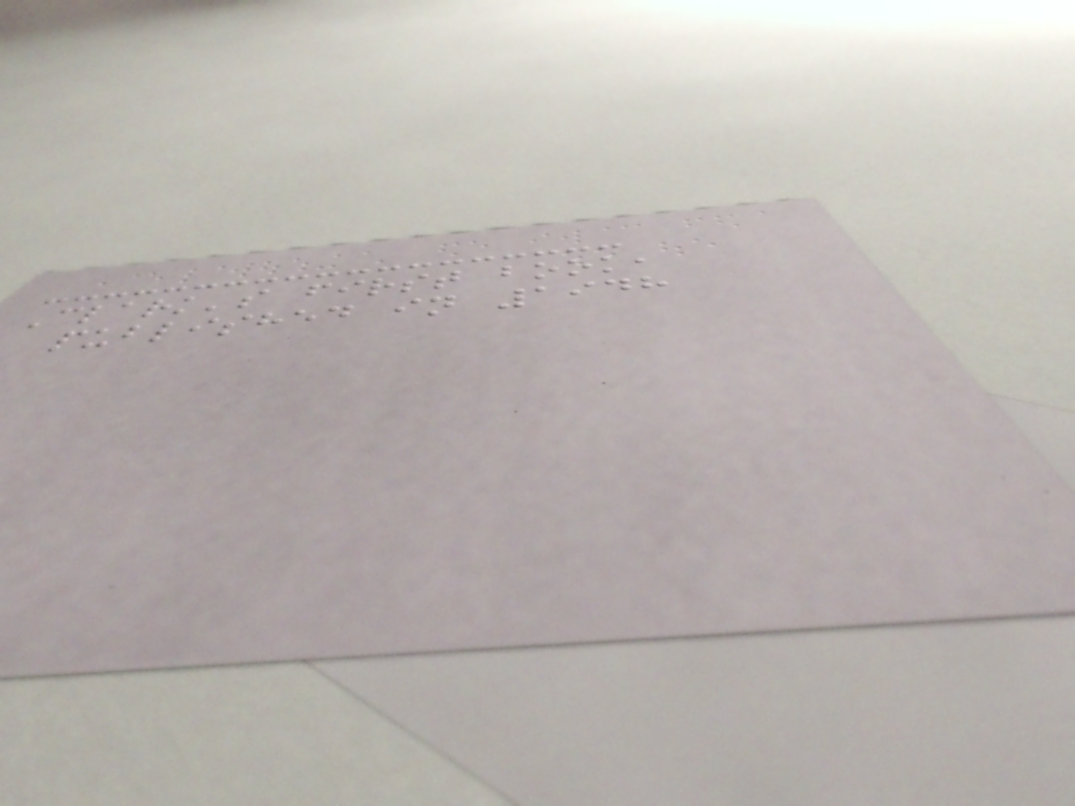Clark's first book,
published in 1948
